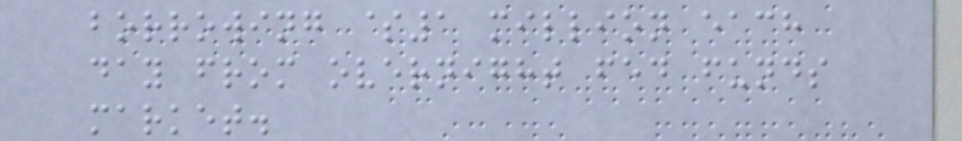borrowing $1 million each
day from overnight fed funds
market.
